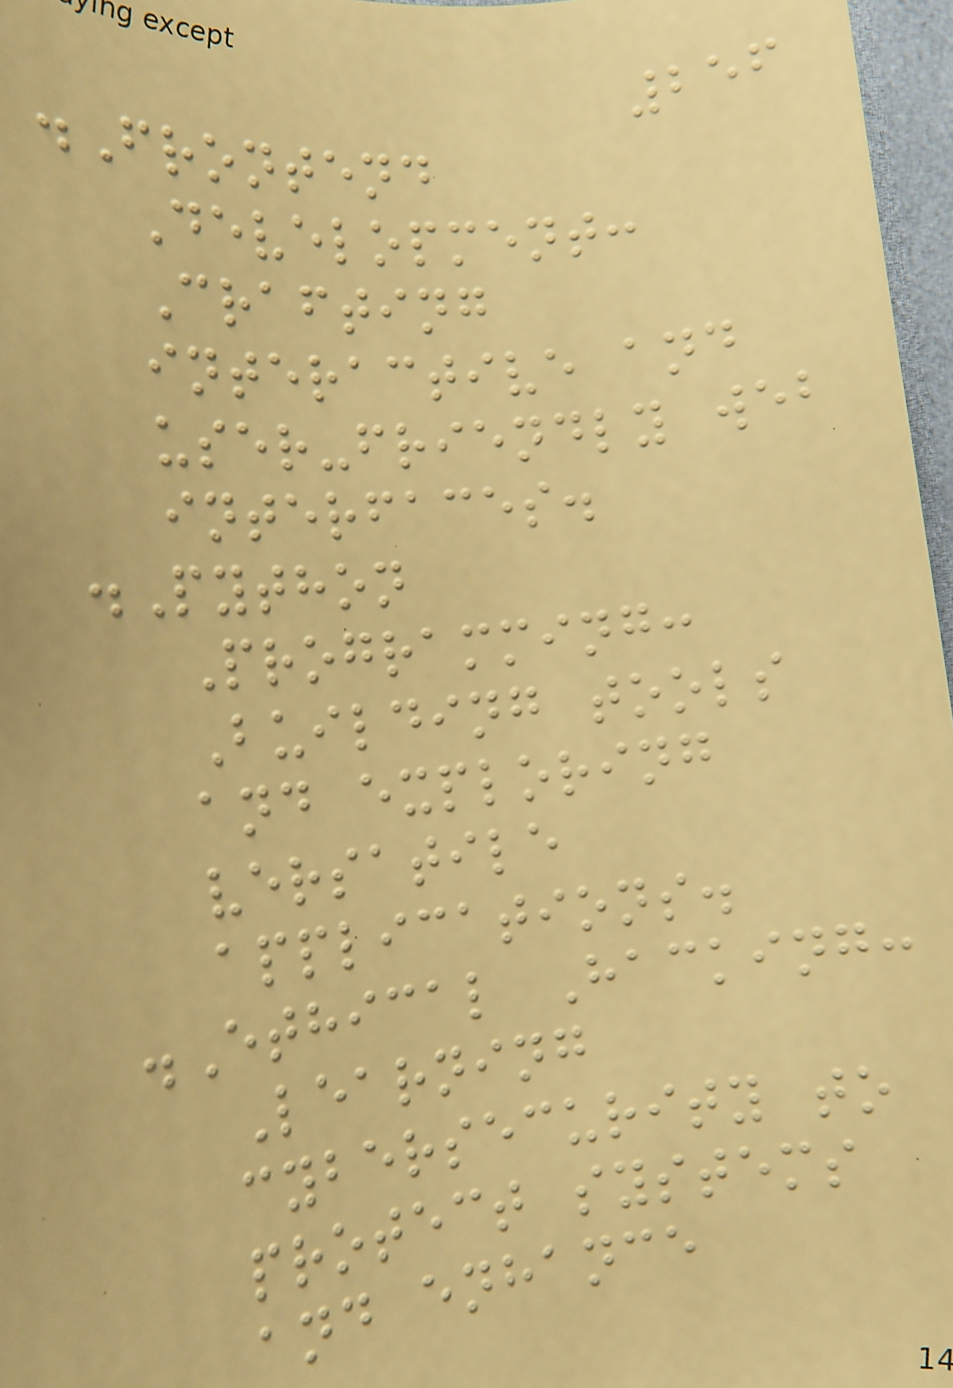256
.Frontend
Development:
Crafting
interactive and
user-friendly web
interfaces.
.Python
Programming:
Building tools
and exploring
versatile
applications.
.Ethical Hacking:
Learning
cybersecurity to
protect systems
and enhance
